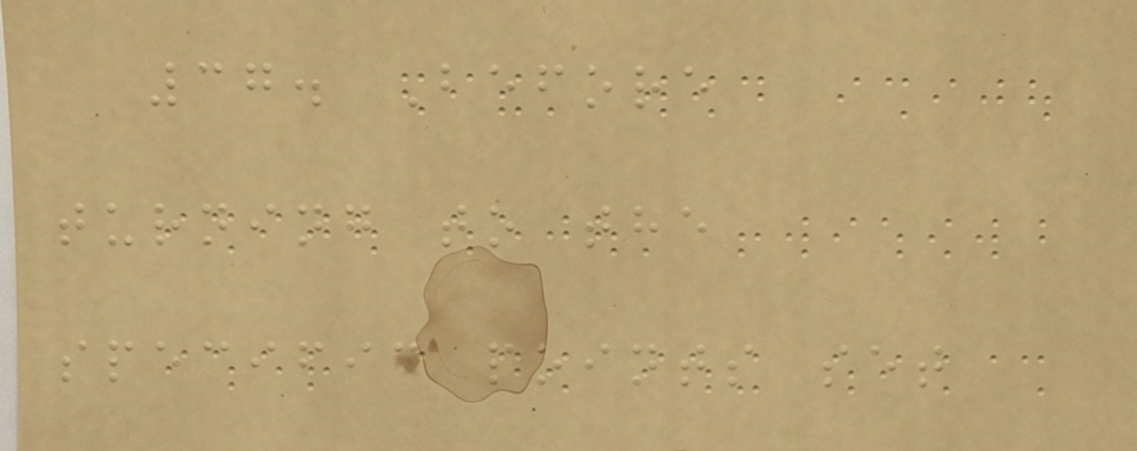37. Before
turning to the
specific points set
